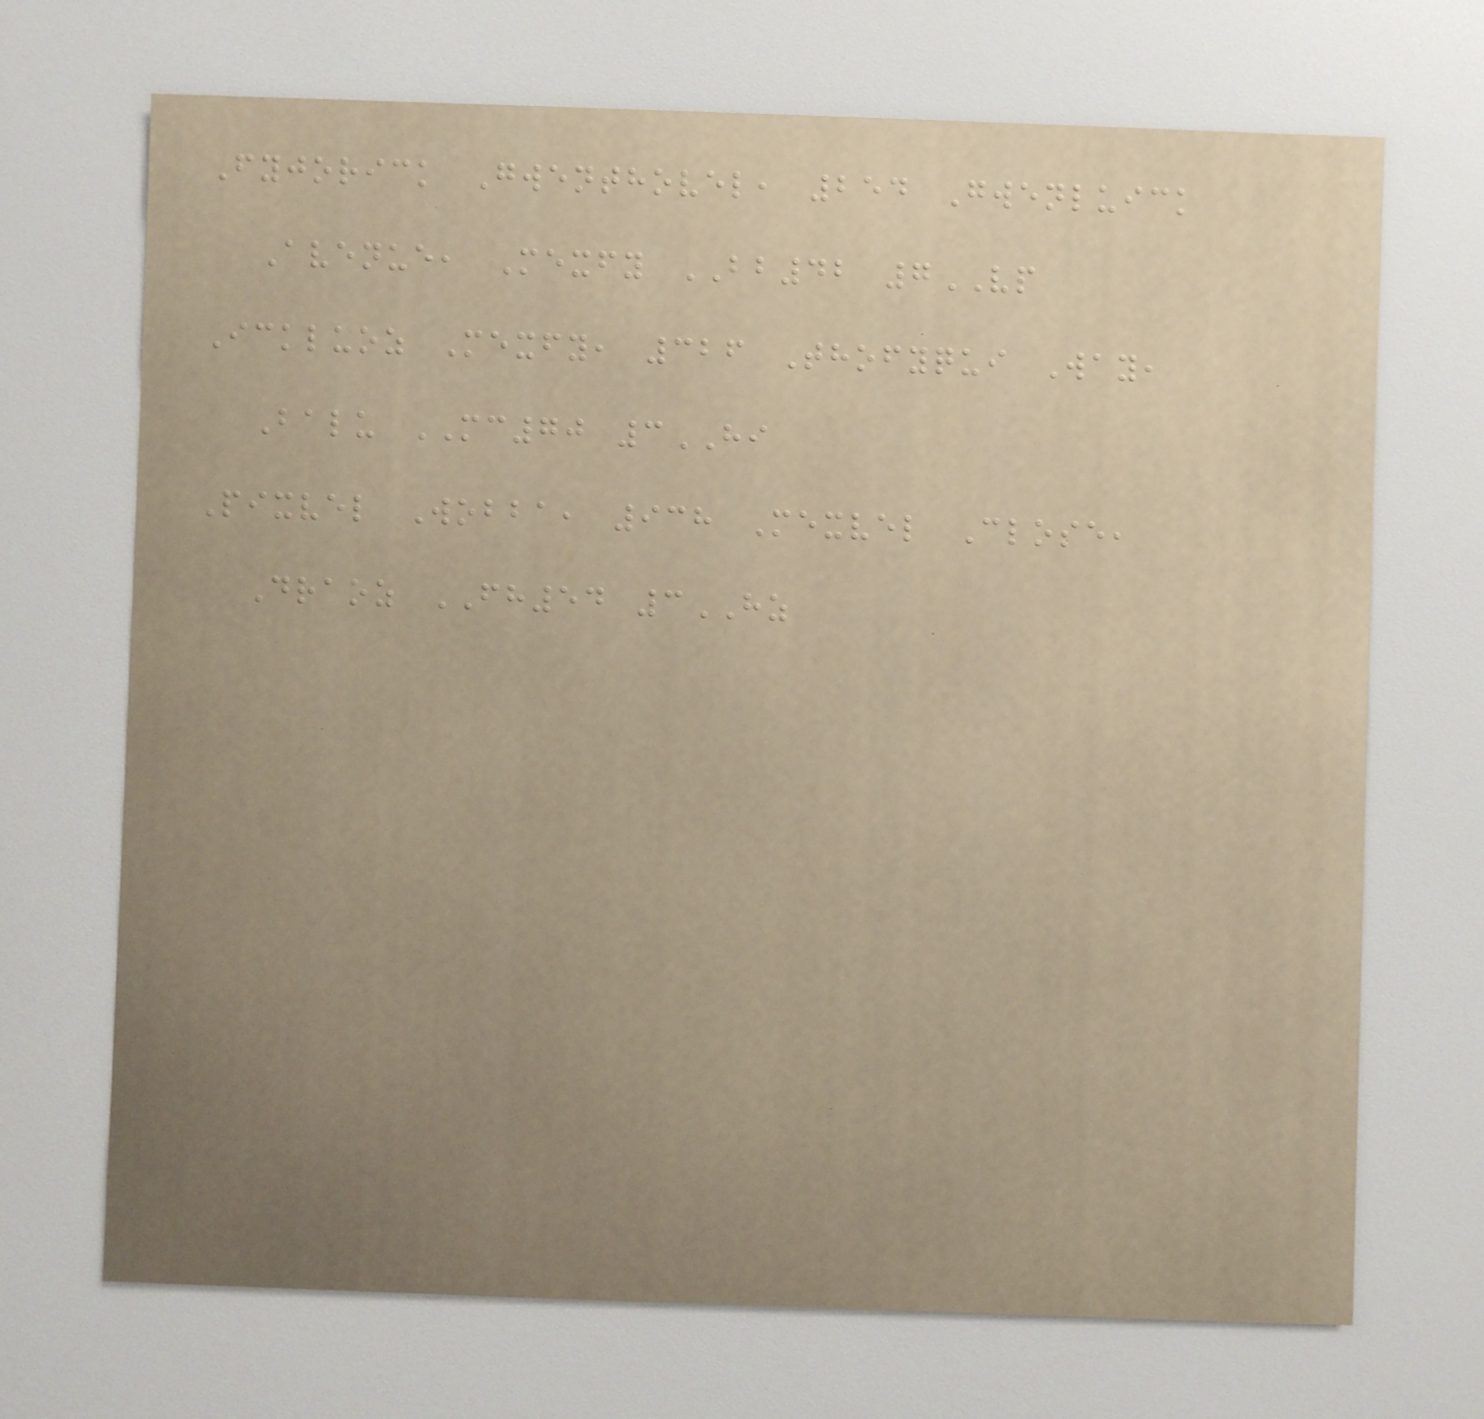Fyjorick Gwenthovel, 254 Gwenluick
Avenue, Mexfy BB42 7VP
Ickluoz Mexfy, 326 Thofyqui Way,
Balu MC70 3HI
Pixvel Wobba, 938 Mexvel Close,
Draoz FH54 3HZ
